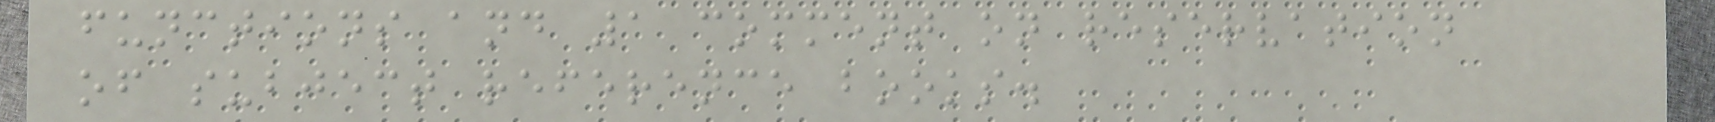functions and 1 comment on reservation
of subject reference books.
